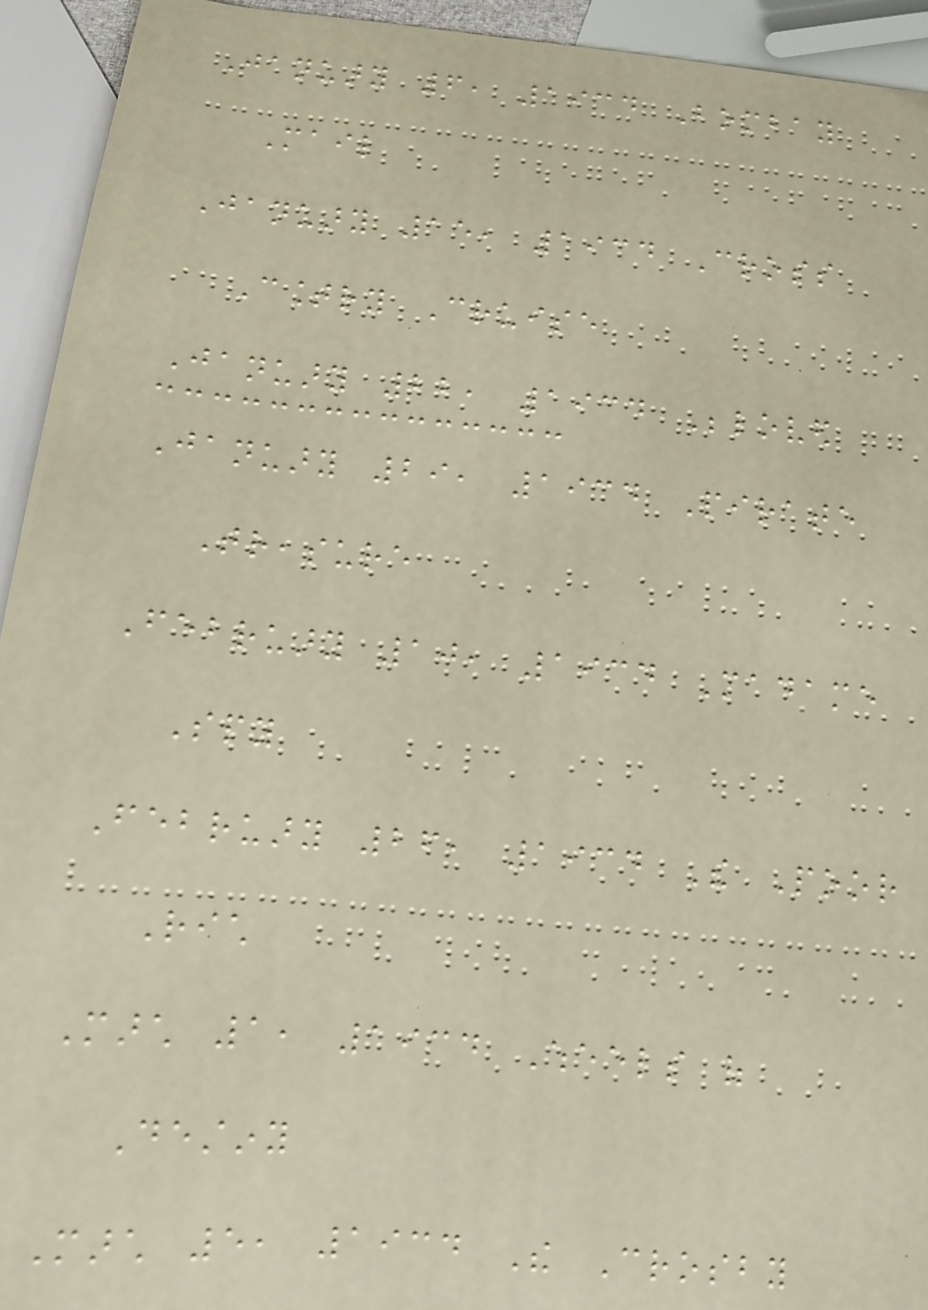January 6, 1934 Bombay
Mail
January 15, 1934 Cross
Country Cruise
January 22, 1934 Beloved
January 29, 1934 Pirate
Treasure
February 10, 1934 Madame
Spy
February 26, 1934 The Poor
Rich
March 1, 1934 Wheels of
Destiny
March 5, 1934 The Crosby
